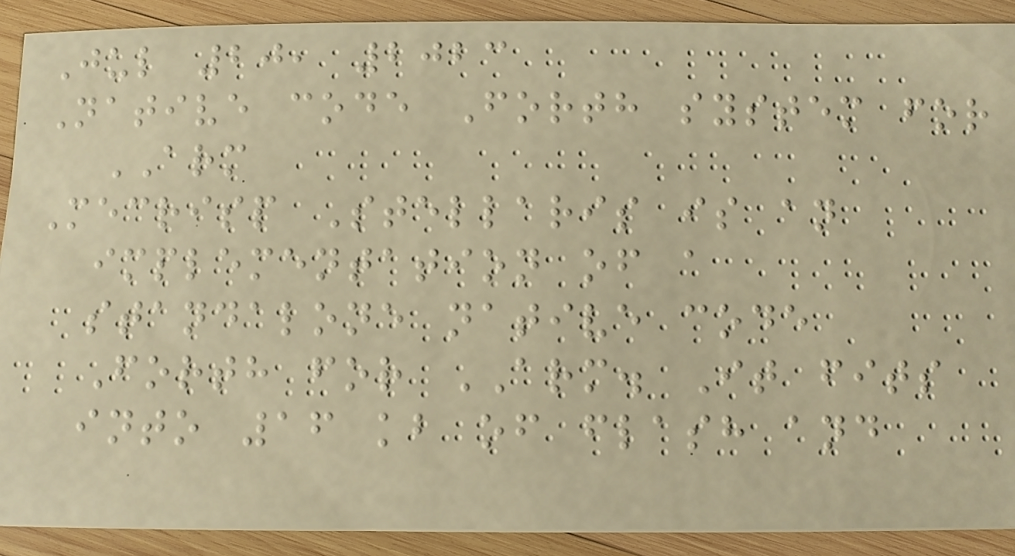Jul 20, 2023
Native code Forth system for
ARM
Mecrisp Stellaris is an
implementation of a
standalone native code
Forth for ARM. It fits
into 16 kb of flash and
